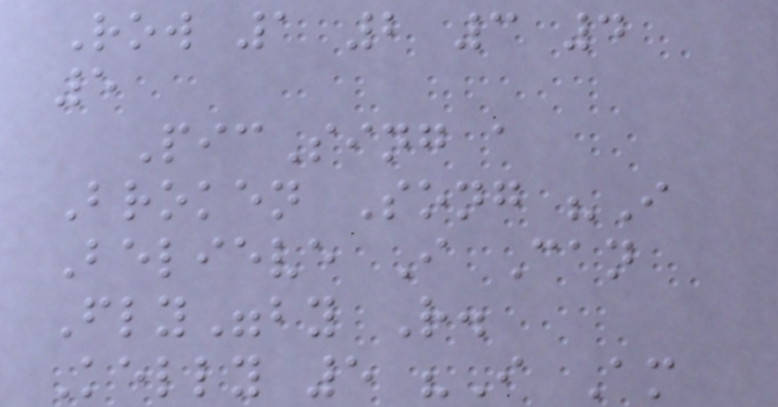Row 1 2 3 4
5
PicSing a
Broken Song "I
Believe I Can
Fly"by R.
Kelly 5 "I Am
